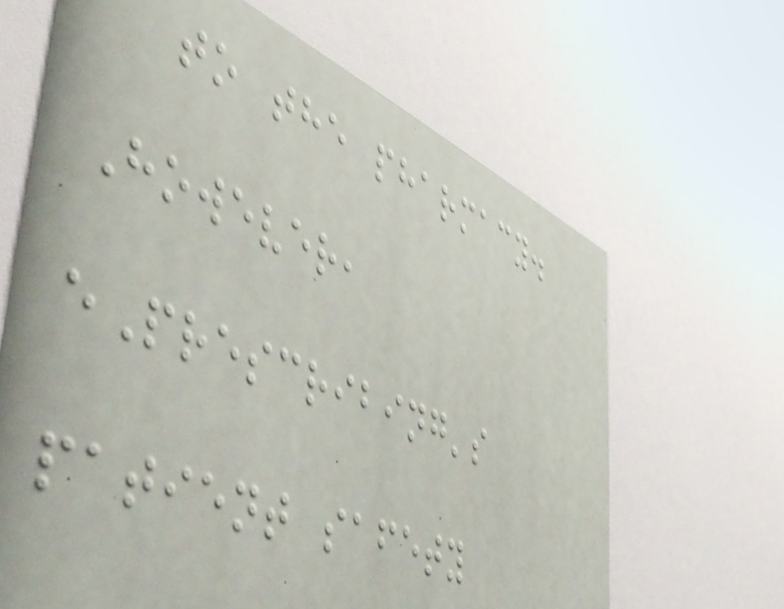to the pharmacy.
However,
ePrescribing's
patient safety
